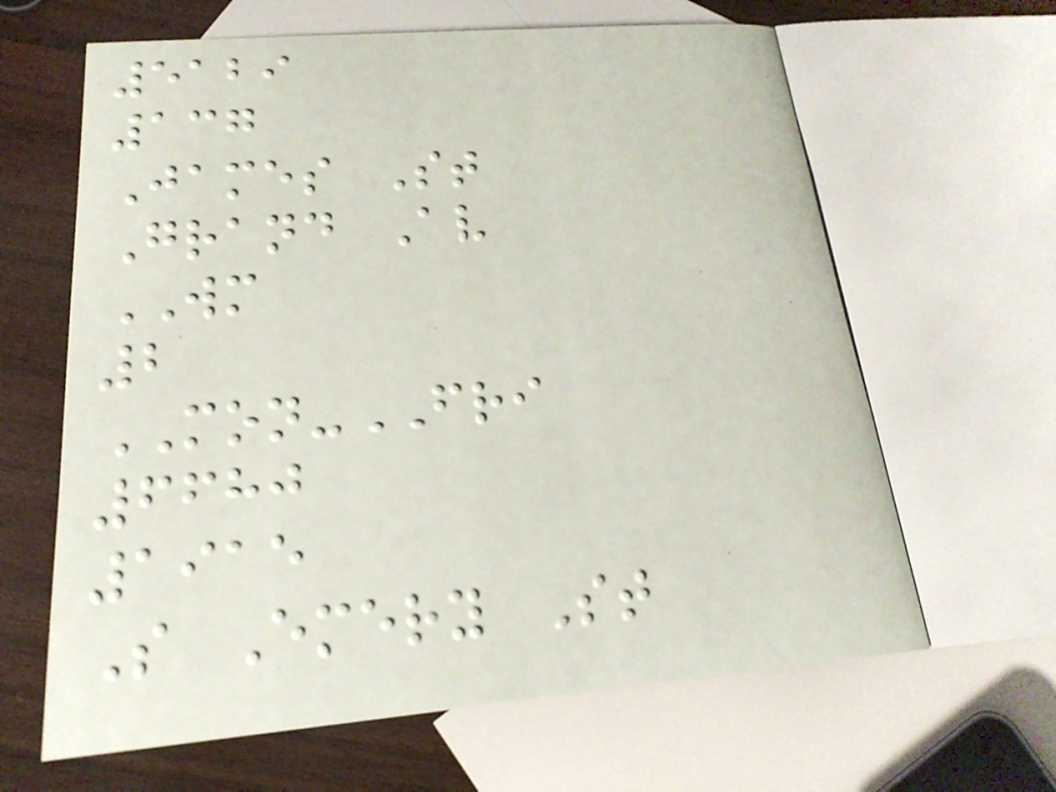5129
137
James St
Grand Av
WM
2
MON-FRI
6680
1915
S Emery St
